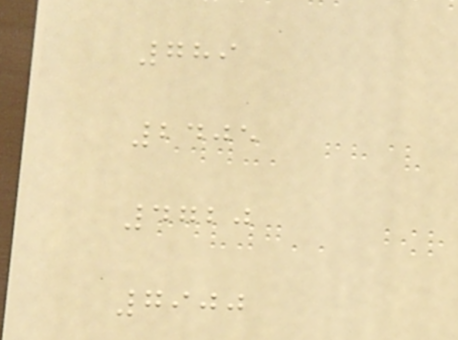789
2405
4720
7900
